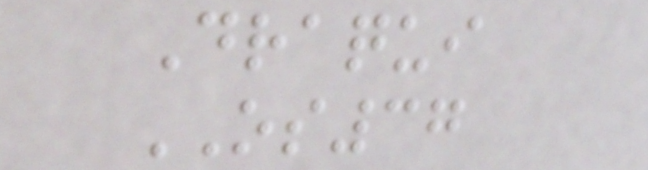Draqui
OS37
